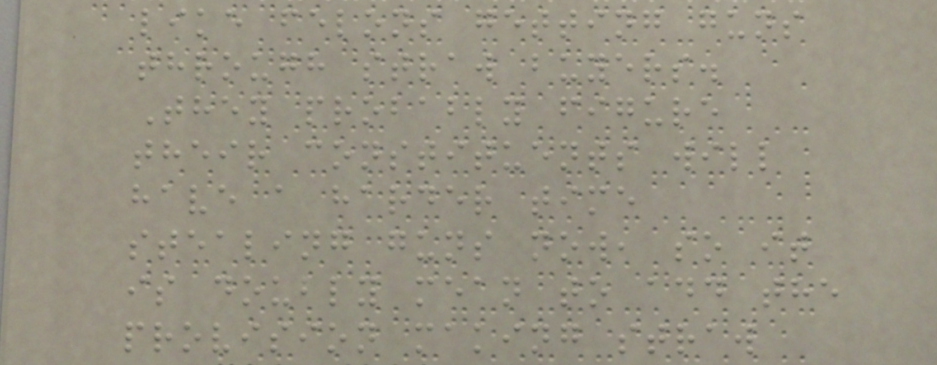like felons getting guns
through straw buyers.
They probably figure
their constituents will
have a harder time
stealing guns now, so it
is doubly mean to add the
provision making straw
